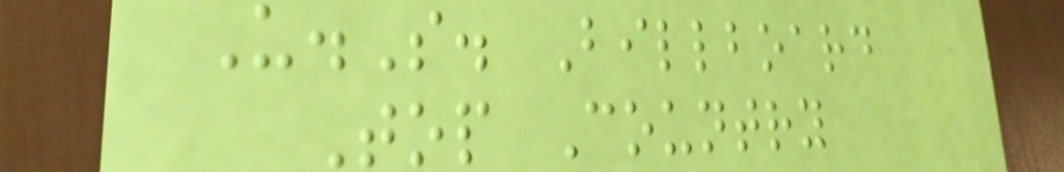U.S. Billboard
Top Country
